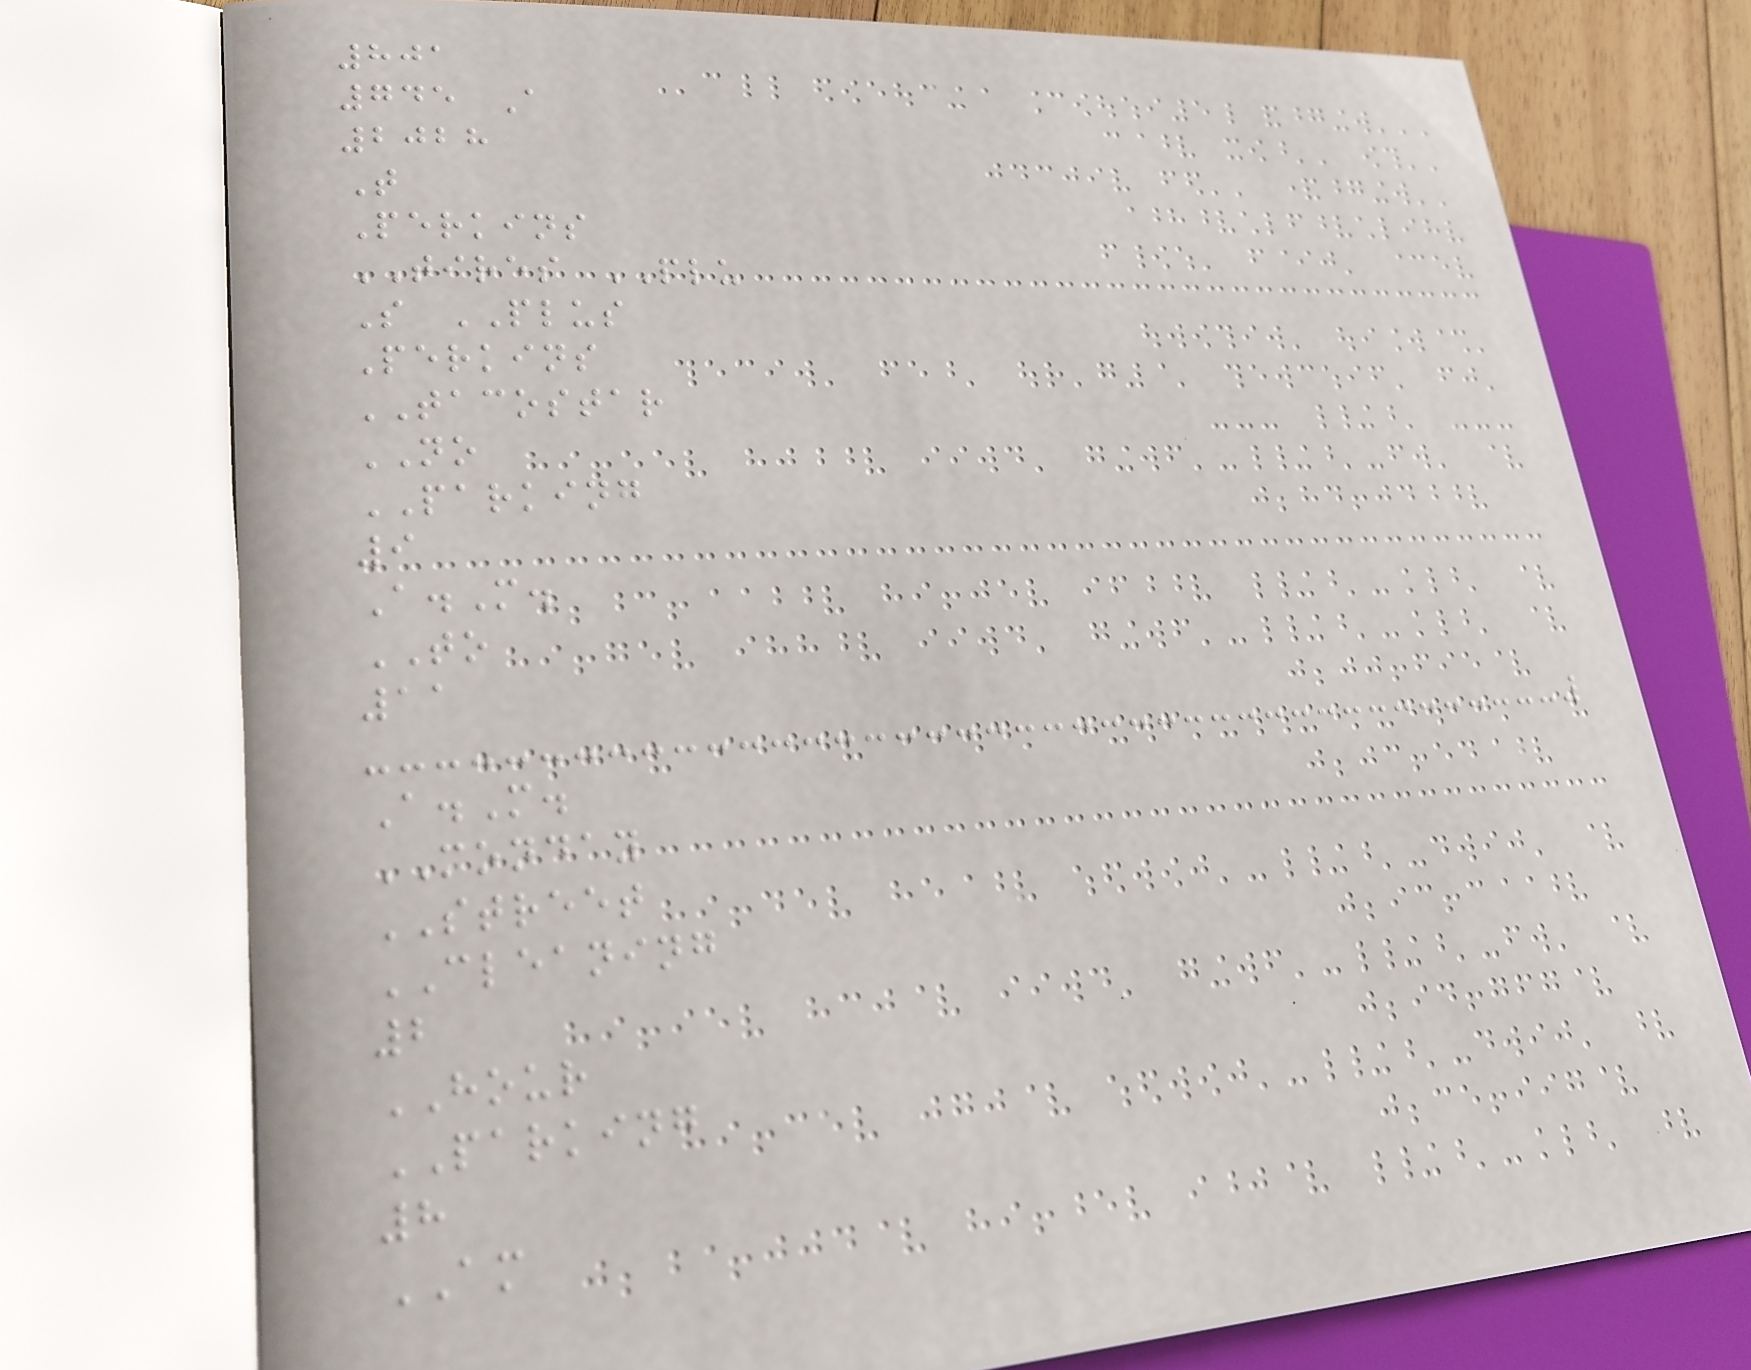801
745 A
2028
T
Perkins
TIRES PLU
S PLUS
Perkins
TACOSTAR
NO
PARKING
9
A.M.
TO
11
A.M.
MONDAY
STREET
CLEANING
2
HOUR
PARKING
8
AM
